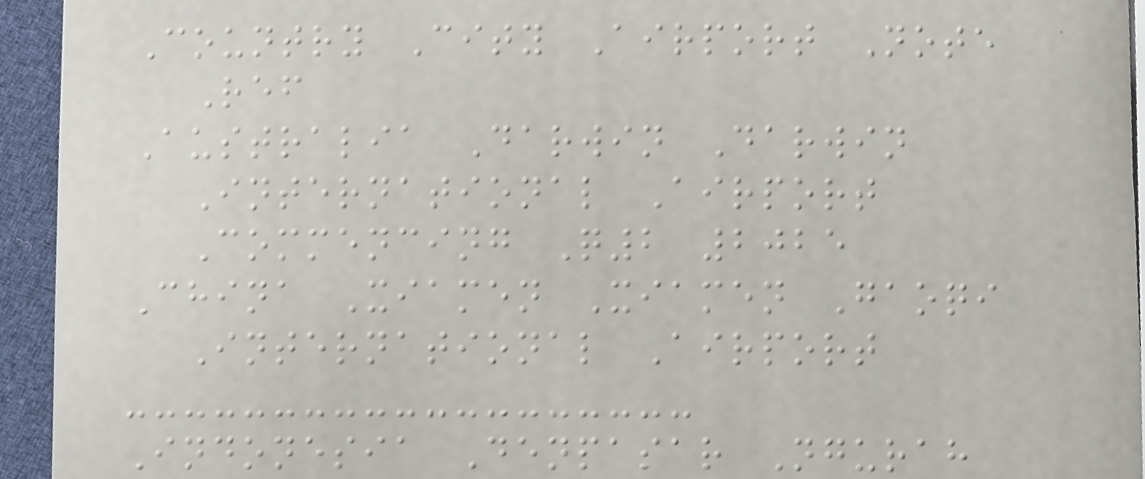Country City Airport Note
Ref
Australia Darwin Darwin
International Airport
Commencing Q2 2025
China Xiamen Xiamen Gaoqi
International Airport
Indonesia Denpasar Ngurah
